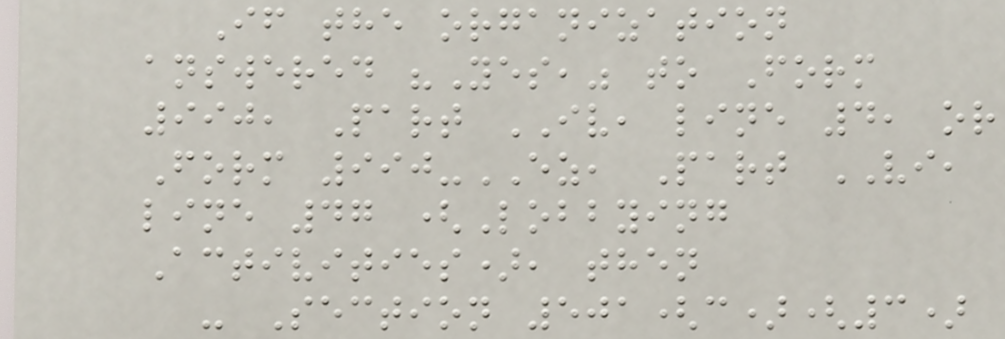If the organization
answered "Yes," to Form
990, Part IV, line 4, or
Form 990-EZ, Part VI,
line 47 (Lobbying
Activities), then
- Section 501(c)(3)
